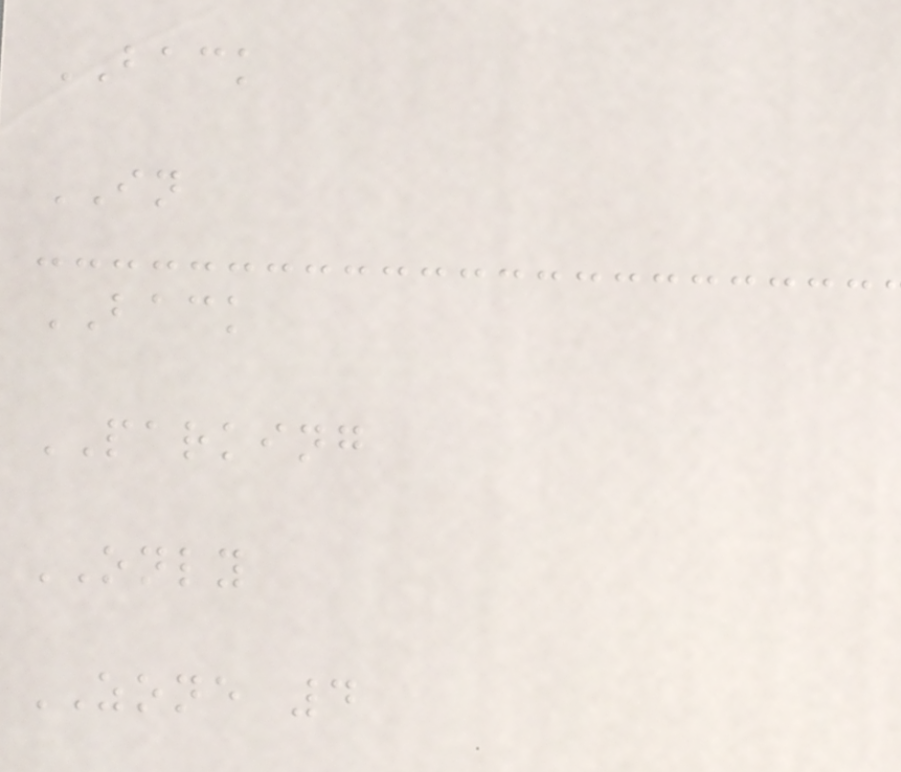BACK
IN
BACK
PARKING
ONLY
ZONE 4
